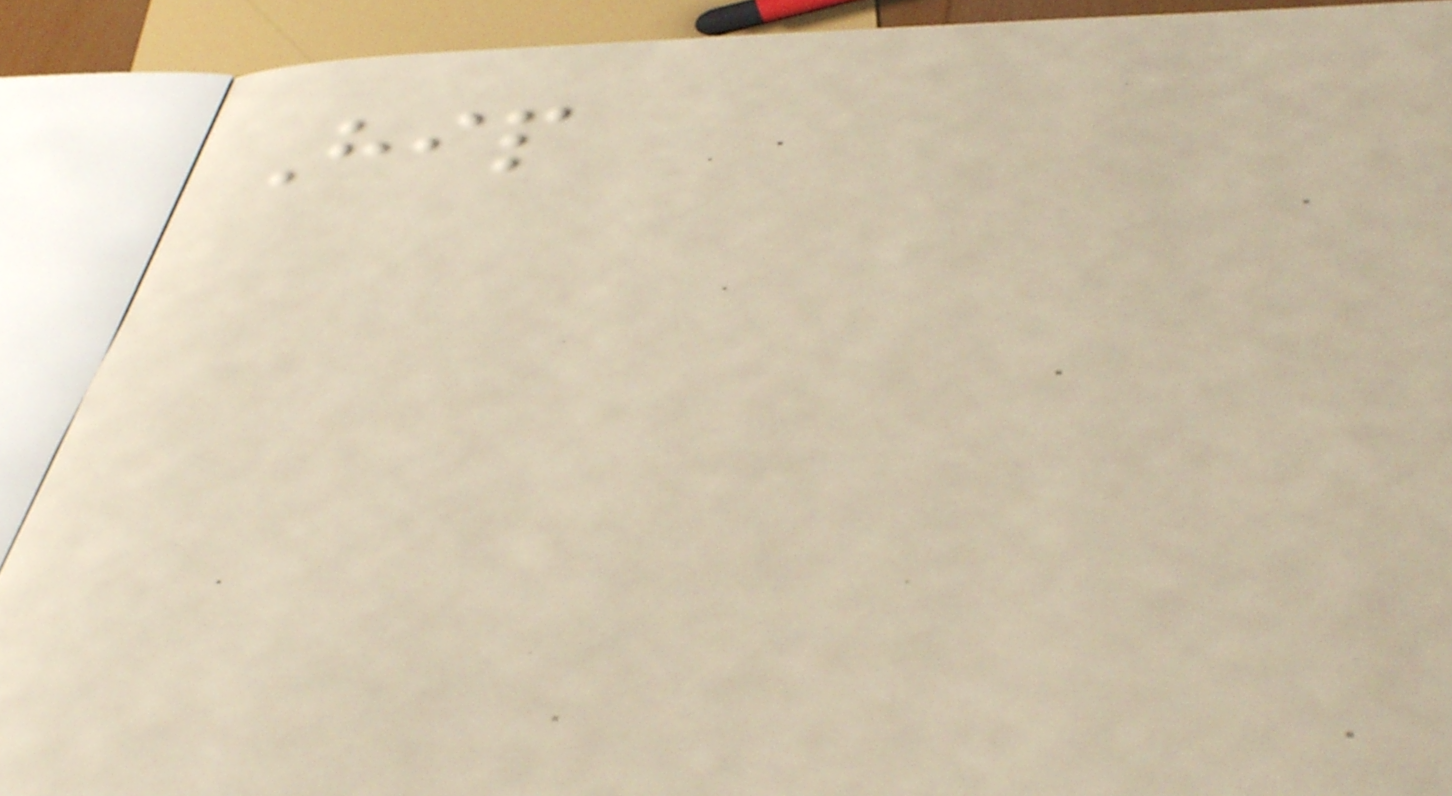Hip
